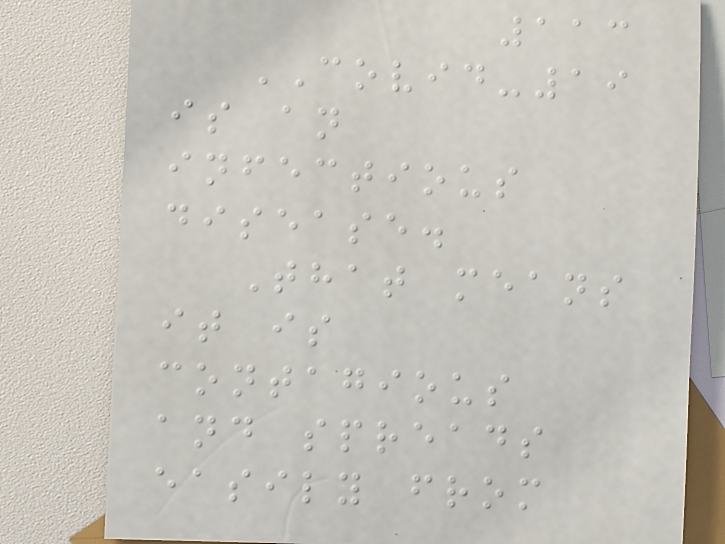113
COVID-19
is an
infectious
disease.
That means
it is
contagious
and spreads
easily from
